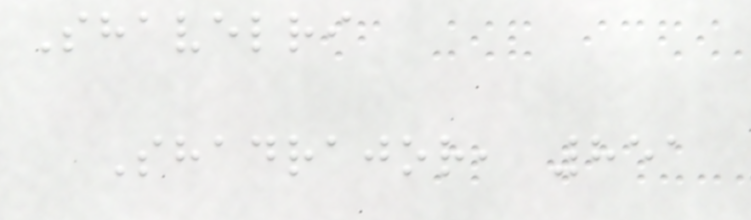Shavelri
Shadrajor, 851
